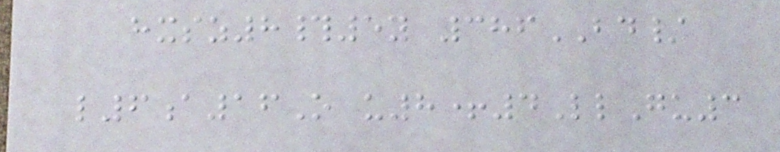hxsz8#5y 386BD/
l6a16O u8+4LlGu3
